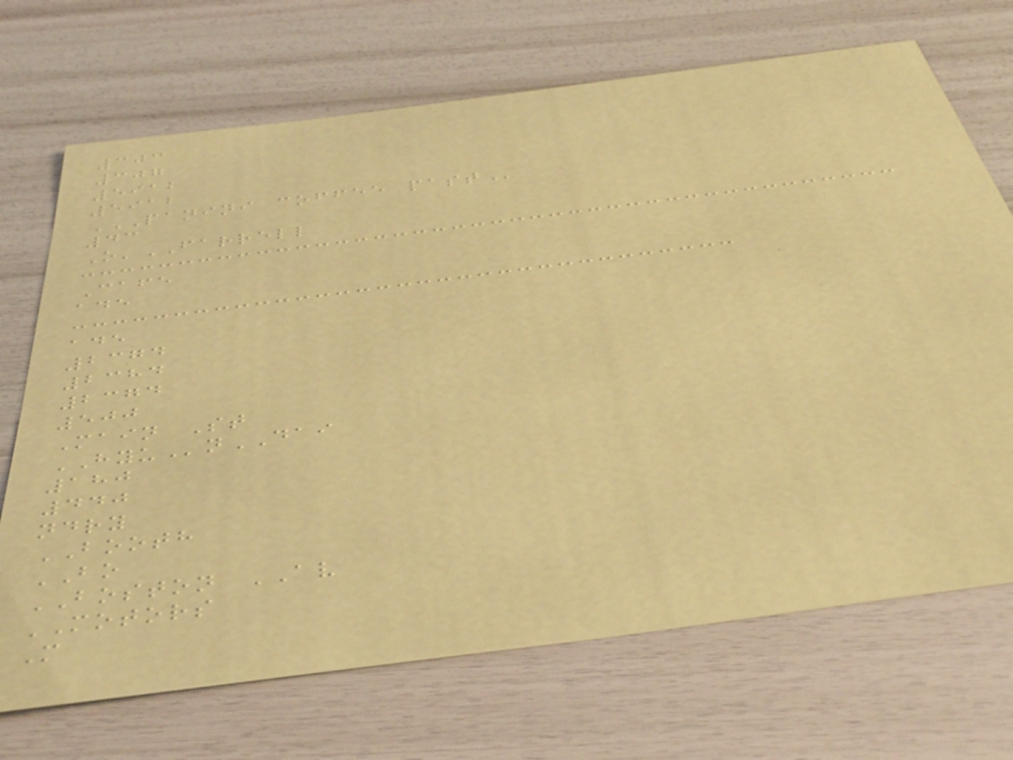303
307
5912
5912
PANINI COFFEE PAST
43
O'FARRELL
Cafe
ade
ade
2374
2384
2374
500
Main St
HYUnDAI
180
440
ndry
BOOTH
BO
BOSTON AV
MOTORS
M
